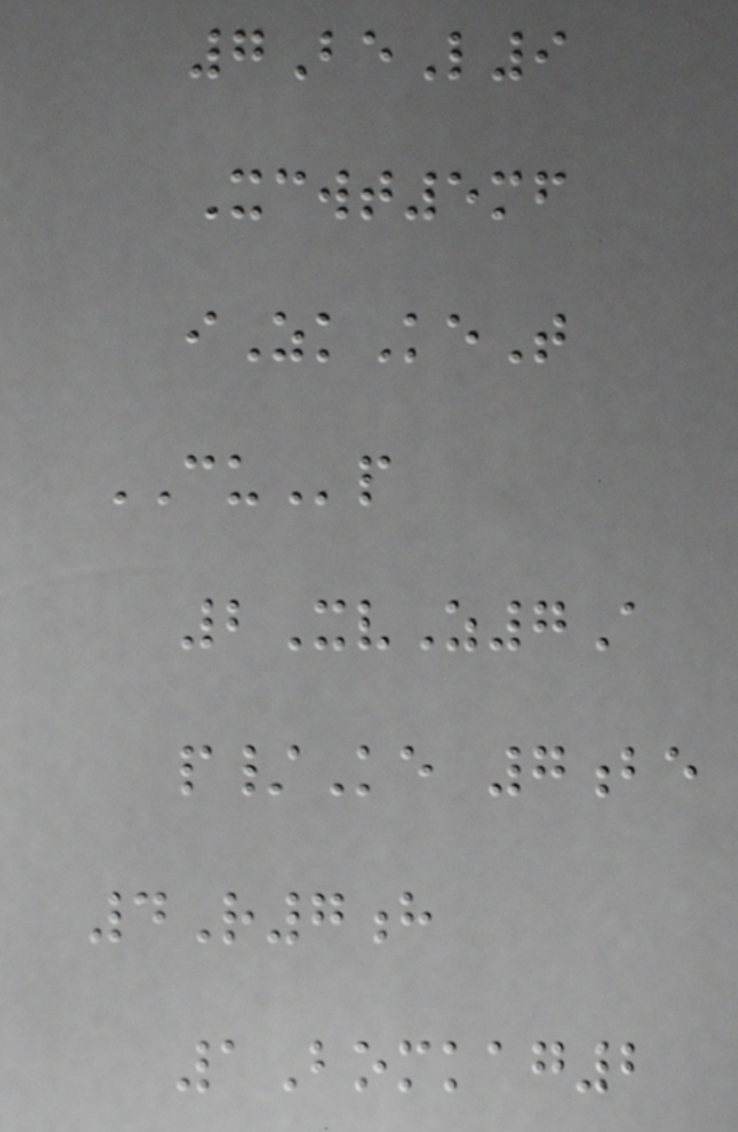7BeL9
Xcwt5mf
iZkKeT
CUp
2XvZ7A
p/Ke 7be
4R7h
1Bomkag2
